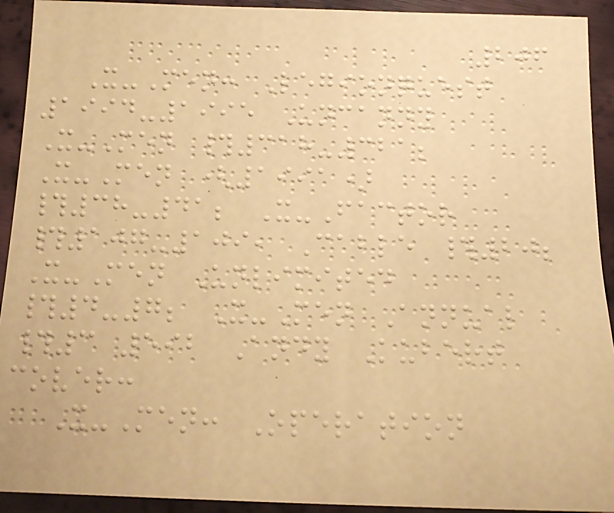206
X-Men: Legionquest
1994-1995 Uncanny
X-Men #318-321;
X-Men (1991)
#38-41; X-Factor
#107-109, Cable #20;
X-Men Unlimited
#4-7; X-Men Annual
#3 592 Andy Kubert
cover:
X-Men: Operation
